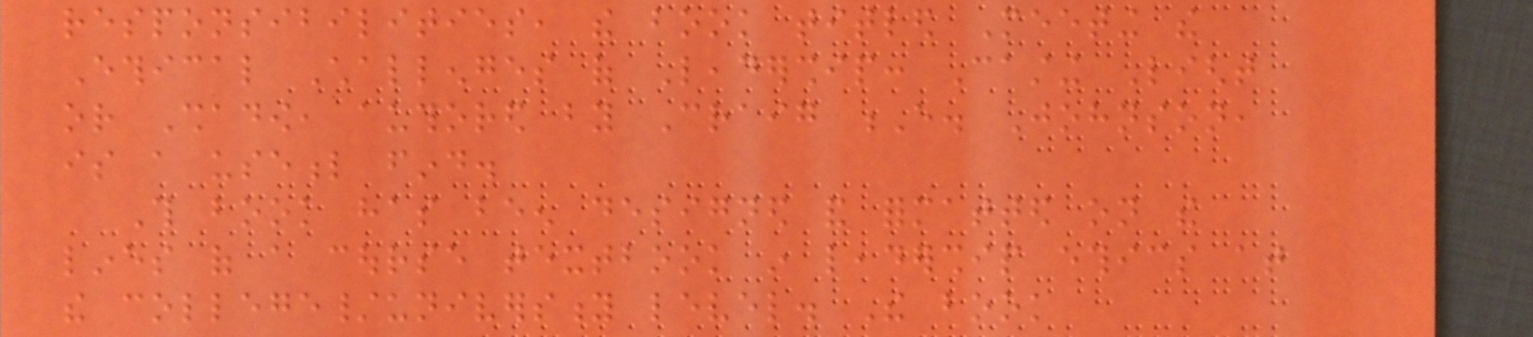responsibilities, the book titled Meeting the
Ethical Challenges of Leadership: Casting Light
or Shadow, authored by Craig E. Johnson,
is a useful find.
This book has been designed and formatted on the
lines of a course textbook in leadership ethics at
the college/university level. The book
